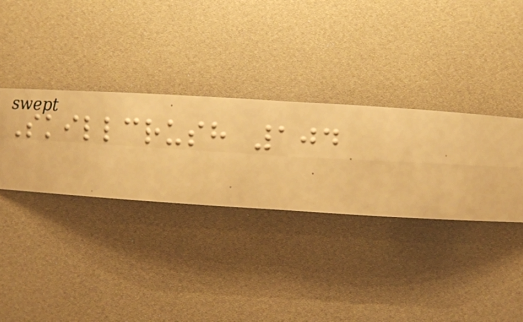Skillcrush 104
